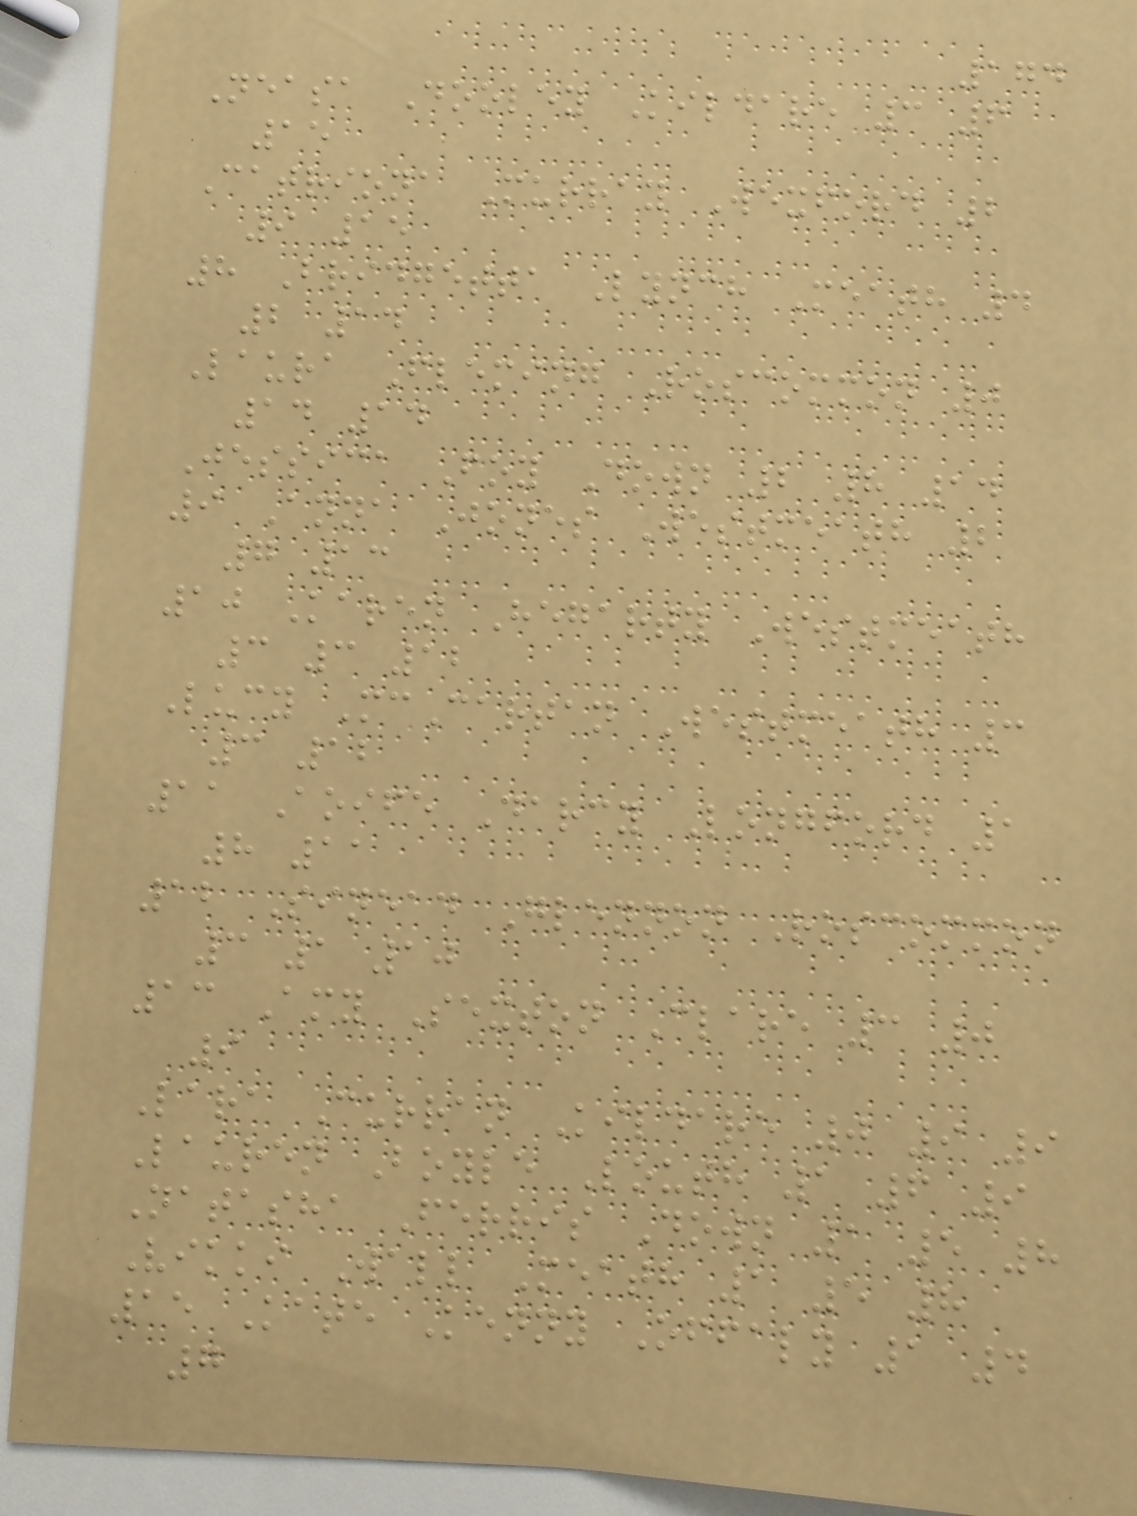174
Neasa Dooley Kildare 3 6
15
Catriona Murray Wexford 2
9 15
8 Bridgetta Lynch Meath 4
2 14
Laura Fleming Roscommon 0
14 14
Jessica Foy Down 2 8 14
9 Anna Jones Westmeath 2
7 13
10 Karen Hegarty Westmeath
3 3 12
Lucy McCartan Westmeath 3
3 12
11 Aoife Darcy Longford 1
8 11
12 Sinead Glennon Roscommon
3 1 10
13 Amy Sexton Clare 3 0
9
Lara Curran Kildare 0 9 9
Lauren Boyle Louth 1 6 9
Natasha Ferris Down 1 5 8
Vikki Wall Meath 1 5 8
15 Kate Kenny Offaly 1 4
7
